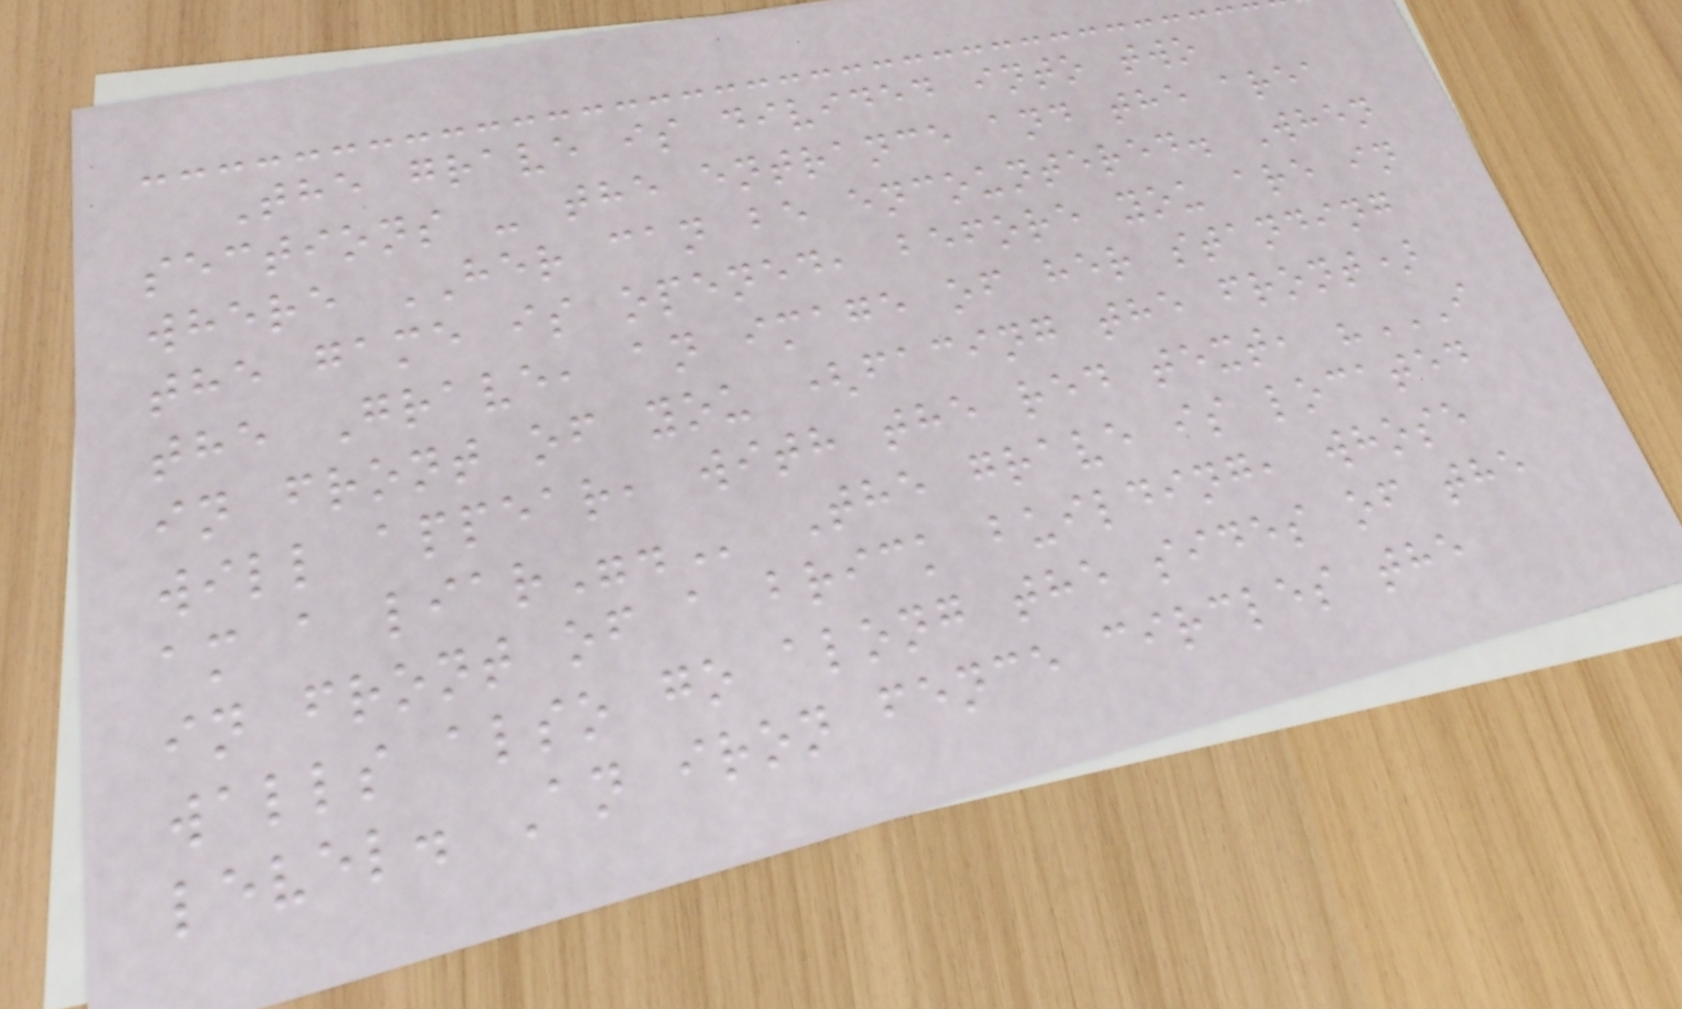The grave is divided into two
sections - the entrance and the area
where HER can be encountered. When
the game is opened, before you are in
the Grave, an image of her standing
in front of you (facing the front)
will appear, with the red text, "I
AM A LIAR". The grave is located
in front of a brick building, whose
walls also go along the sides of the
level. An iron fence circles the
